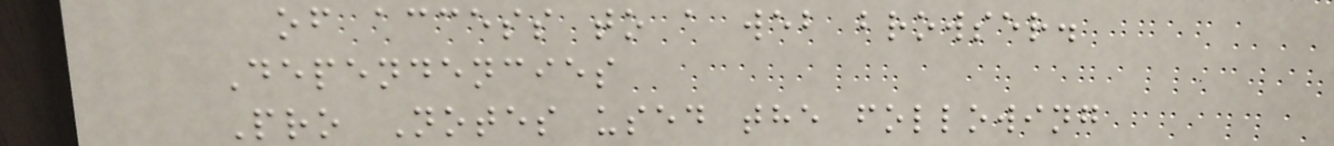of access to a web browser.
Dependencies
Pro Notes used the following
